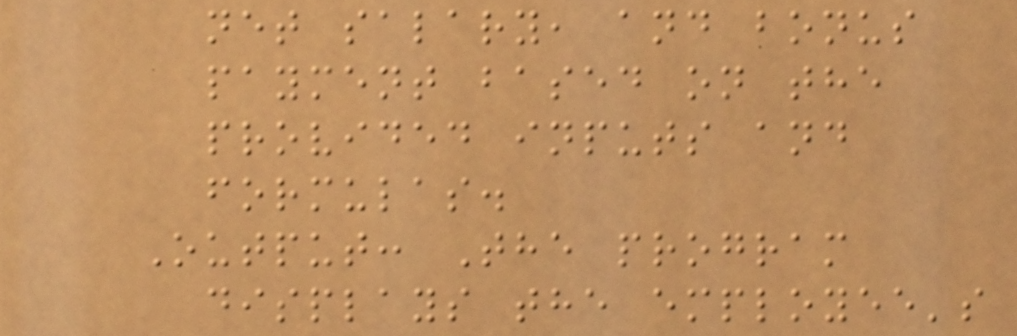net salary, and bonus
payment based on the
provided inputs and
formulas.
Output: The program
displays the employee's
